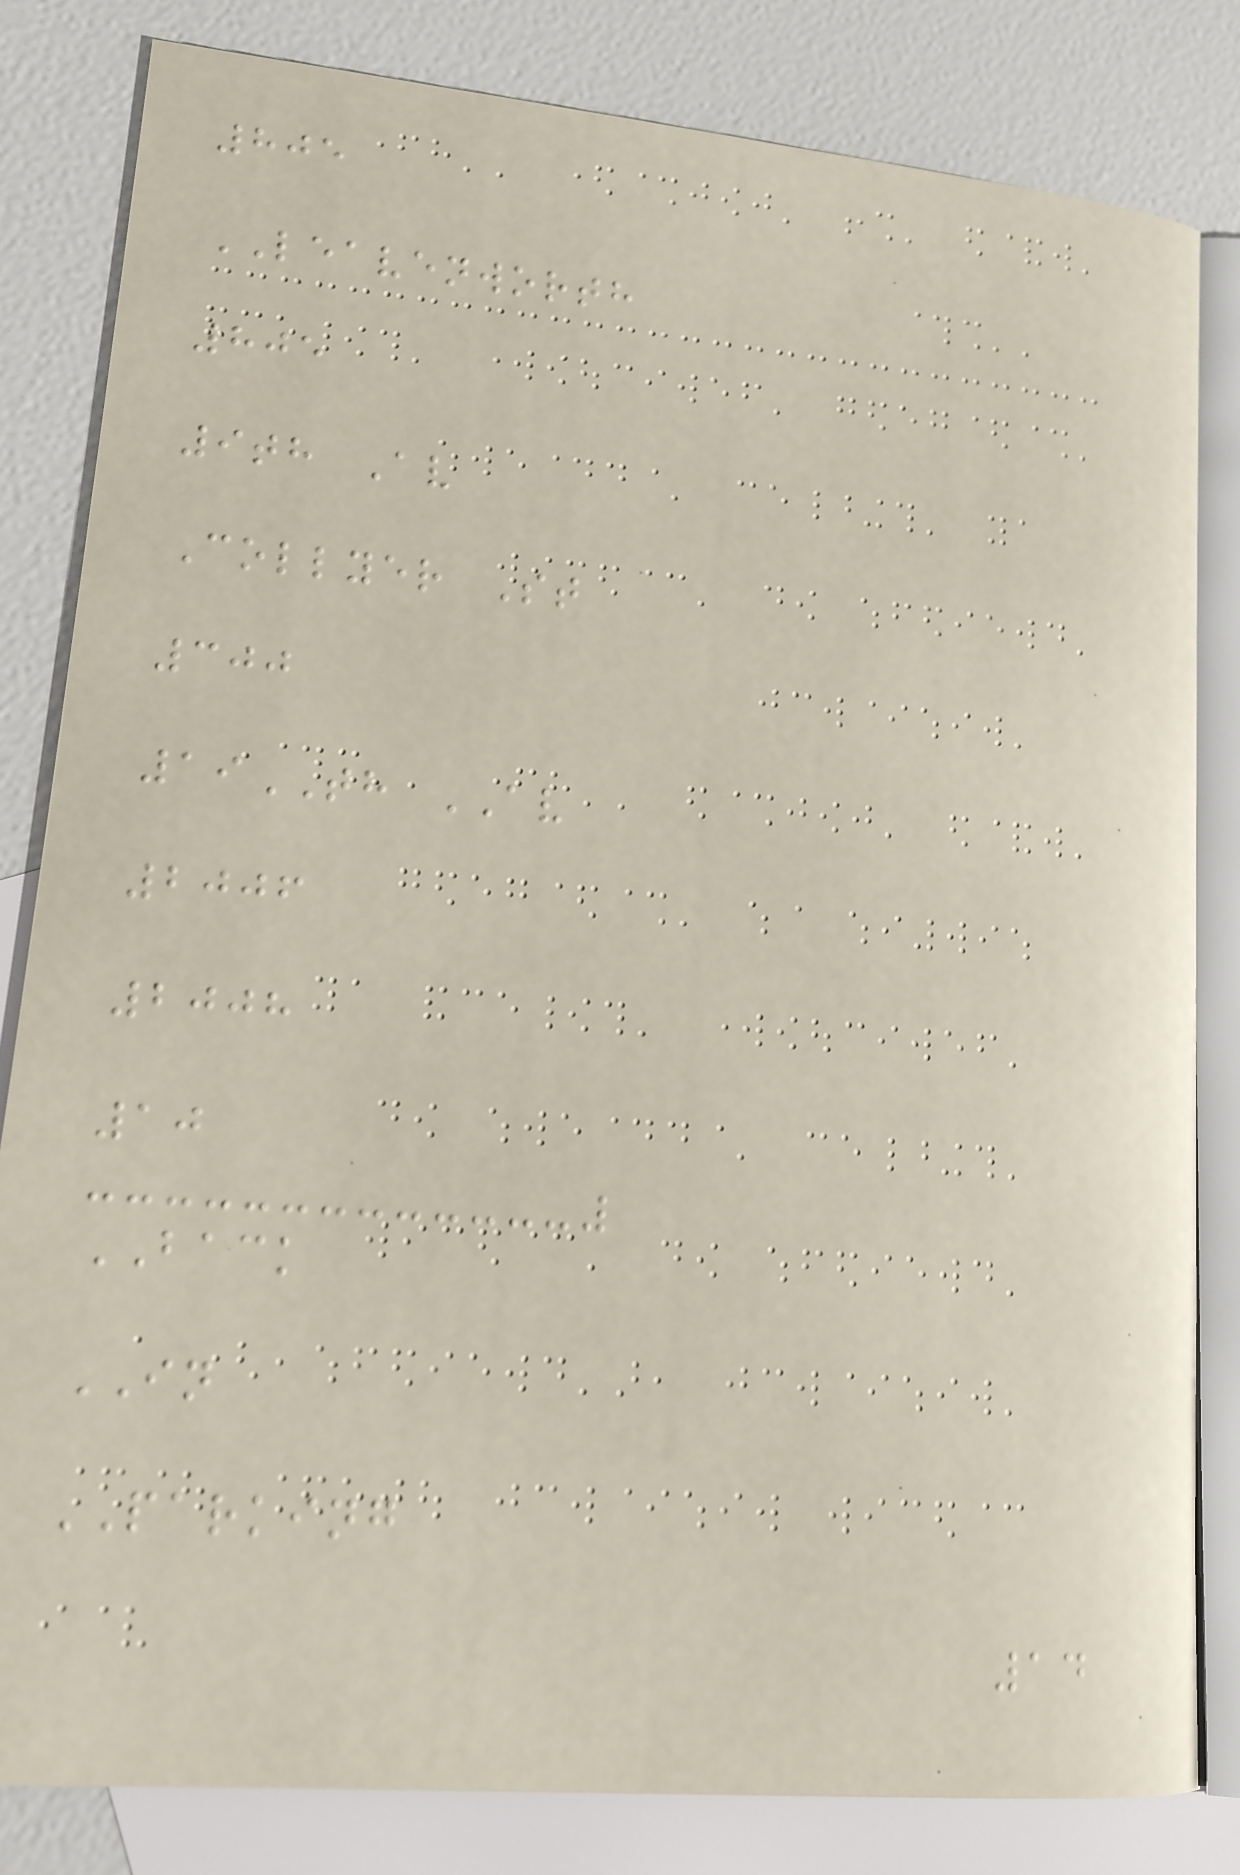805
LEAVENWORTH
805
9th Av
Collyer St
300
19TH AV
2006
2008
10
BACK
IN
PARKING
14
